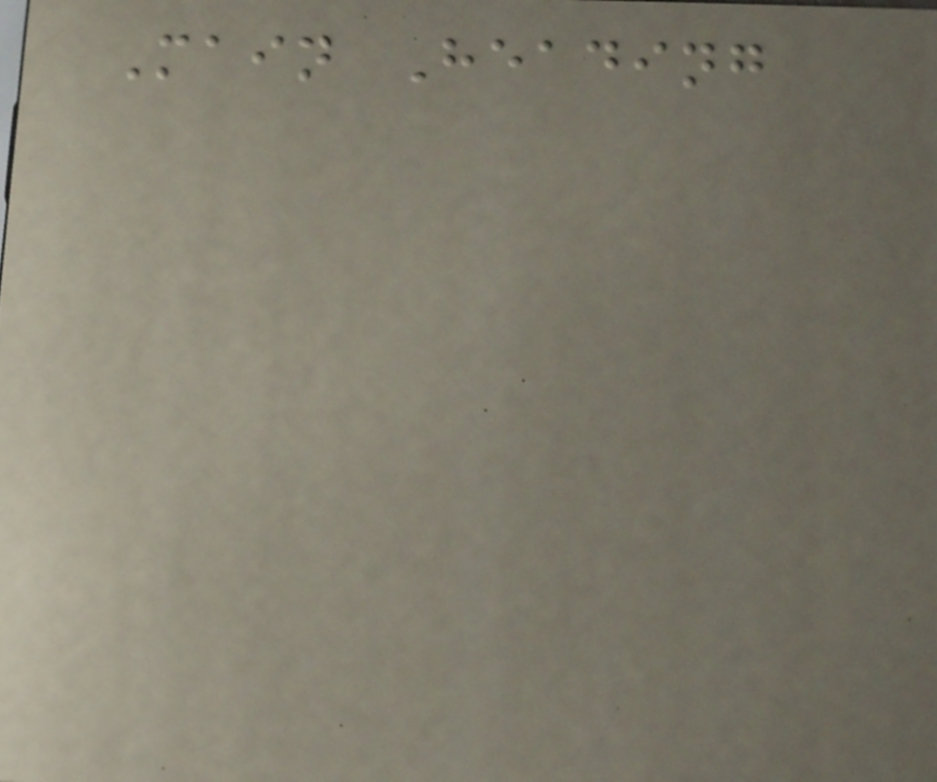Main Heading
